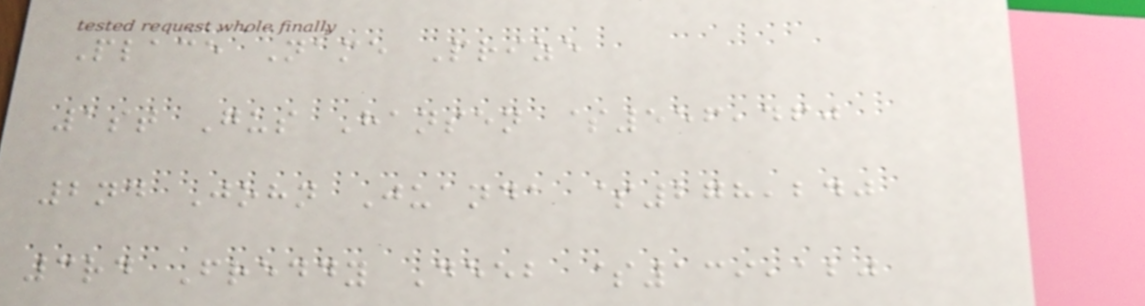Place Name Prize
1st Gus Hansen $556,460
2nd John Juanda $278,240
3rd Freddy Deeb $139,120
